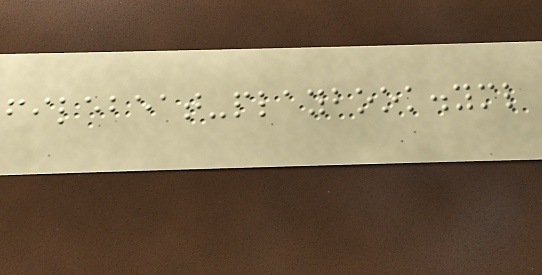filebeat-playbook.yml
